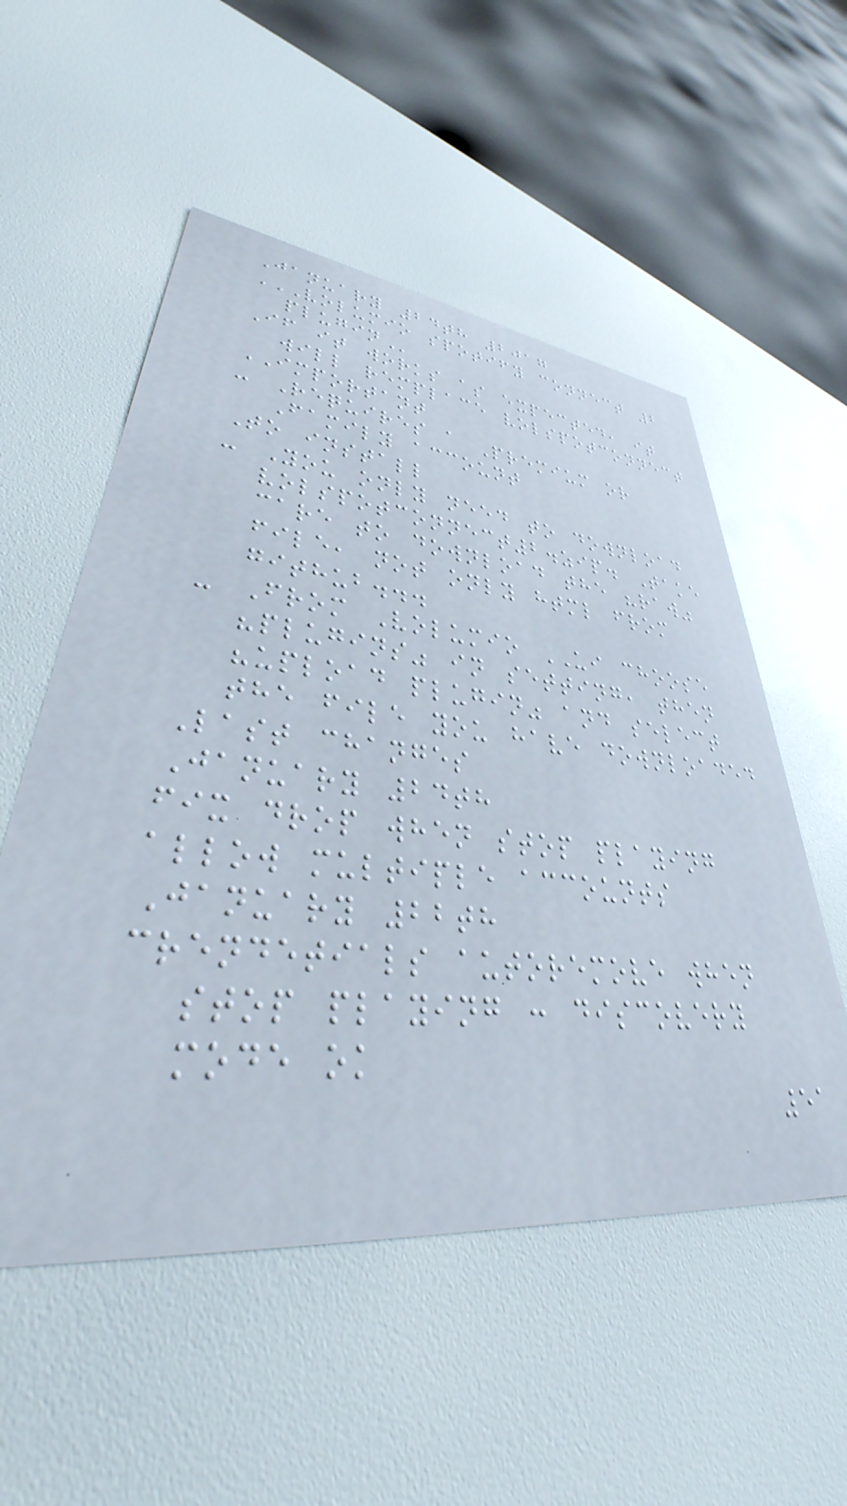January 24th 2017
VOLUMIO SPOTIFY CONNECT 2
PLUGIN
If it works as expected, it
will remplace volspotconnect
IMPORTANT
- Requires a Premium or
Family account
To install
- You only need to download
volspotconnect2.zip. Take
care to download the "raw"
file, not only html from
github...
- From Volumio UI choose
"plugins" in setting, then
"upload plugin" and select
the file you have downloaded
Last changes
January 24th
fix drop when stop playing
allow multiple accounts
January 22th
crendetials autoremove when
stop playing : discovery
mode ok
51
